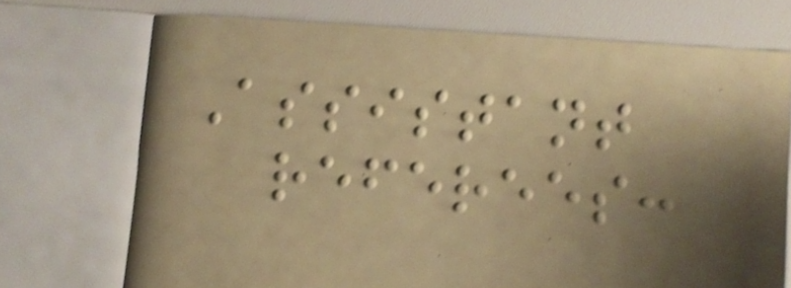Assistant
referees:
